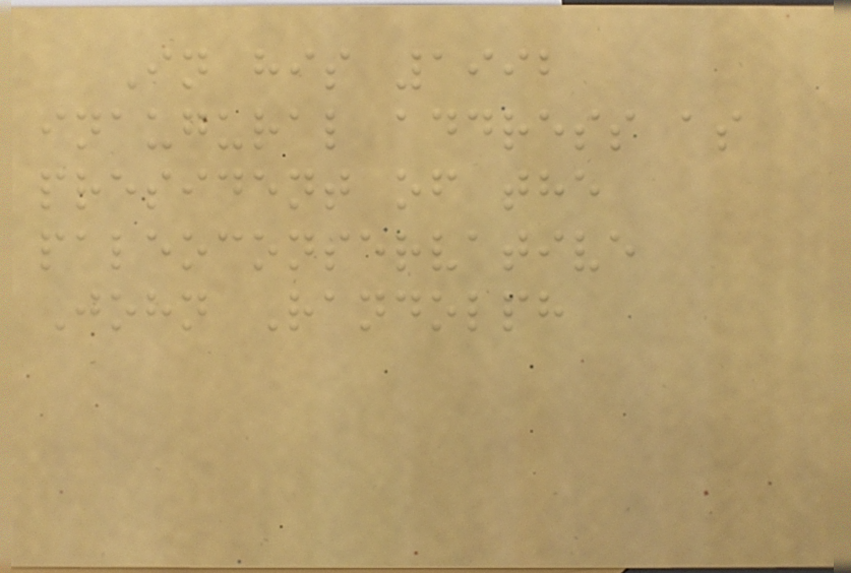In his 1992
inaugural address as
president of the
paleoconservative
John Randolph
